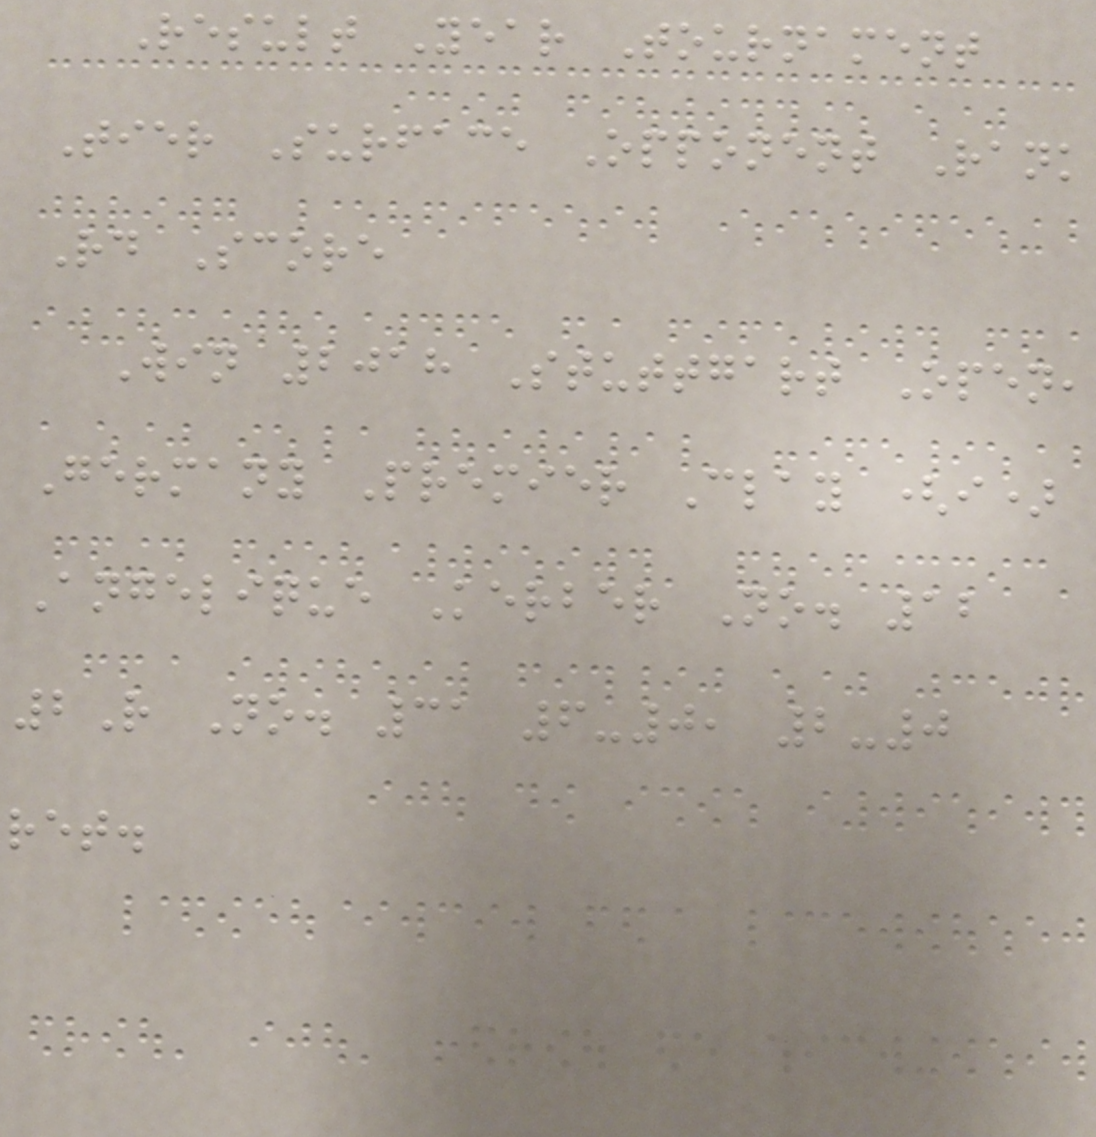Result Year Tournament
Tier Surface Opponent Rank
Rd Score
Win 2018 Stuttgart Open,
Germany Premier Clay (i)
Angelique Kerber No. 12
2R No. 31 6-0, 2-0
ret.
